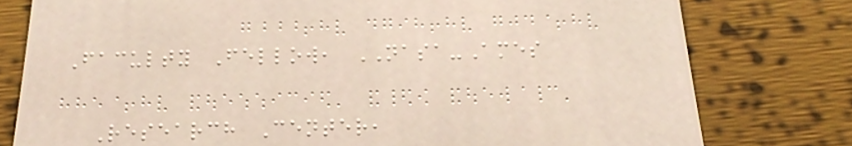Faculty Fellow, NASA-Ames
Research Center,
